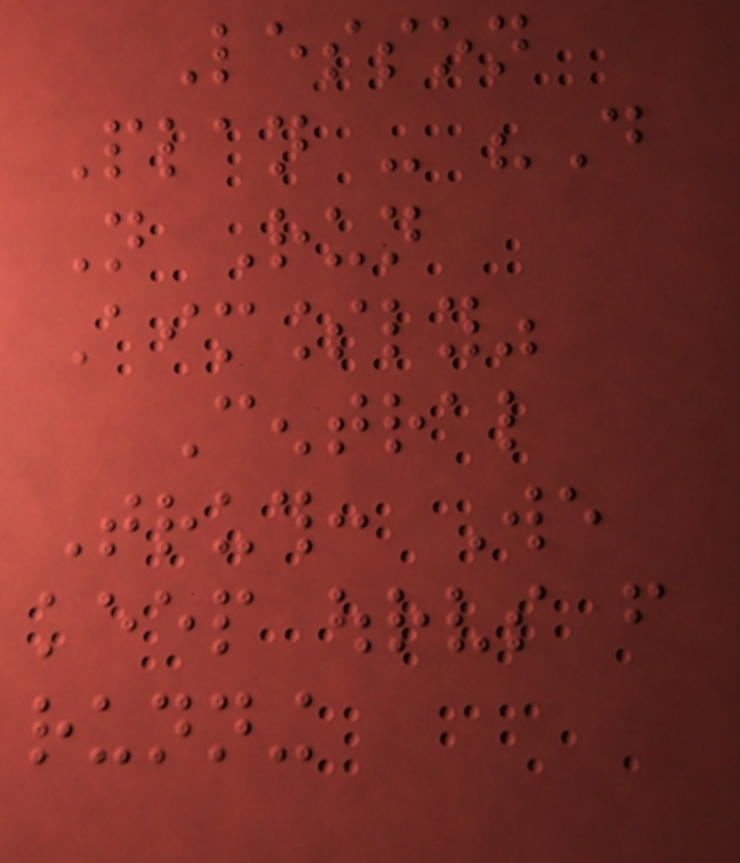Lesson
Plan - "Do
Not Run
Aimlessly"
Central
Truth: We
keep ourselves from
running
